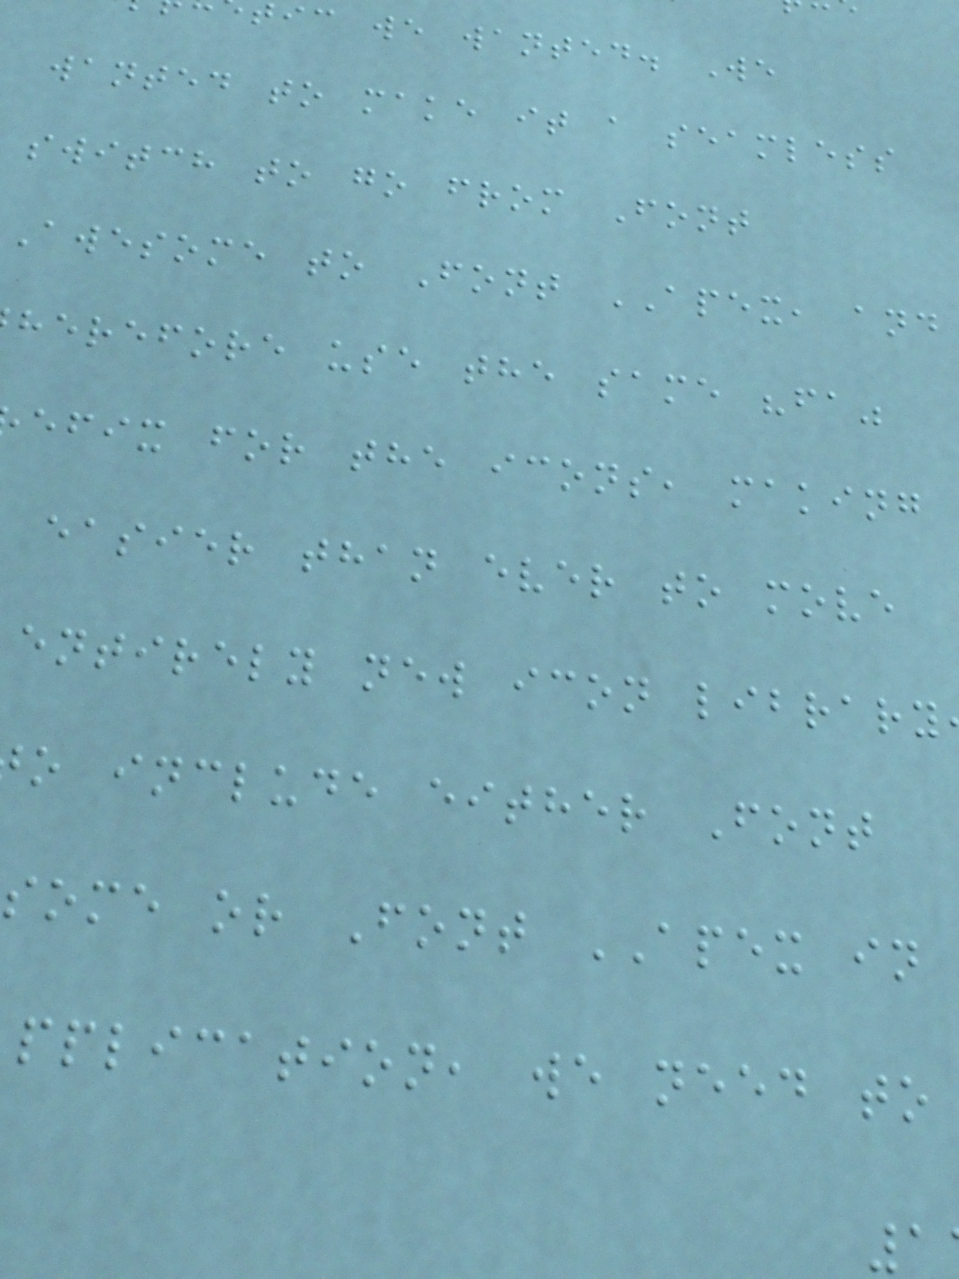ic we wanted. We
wanted to make it a seamless
switch to go from Font
Awesome to Font APEX, and
herefore use the same "fa"
efix for the icons, making
easier than ever to move
entirely new icon library
o include either Font
some or Font APEX in
pplication, we need to
